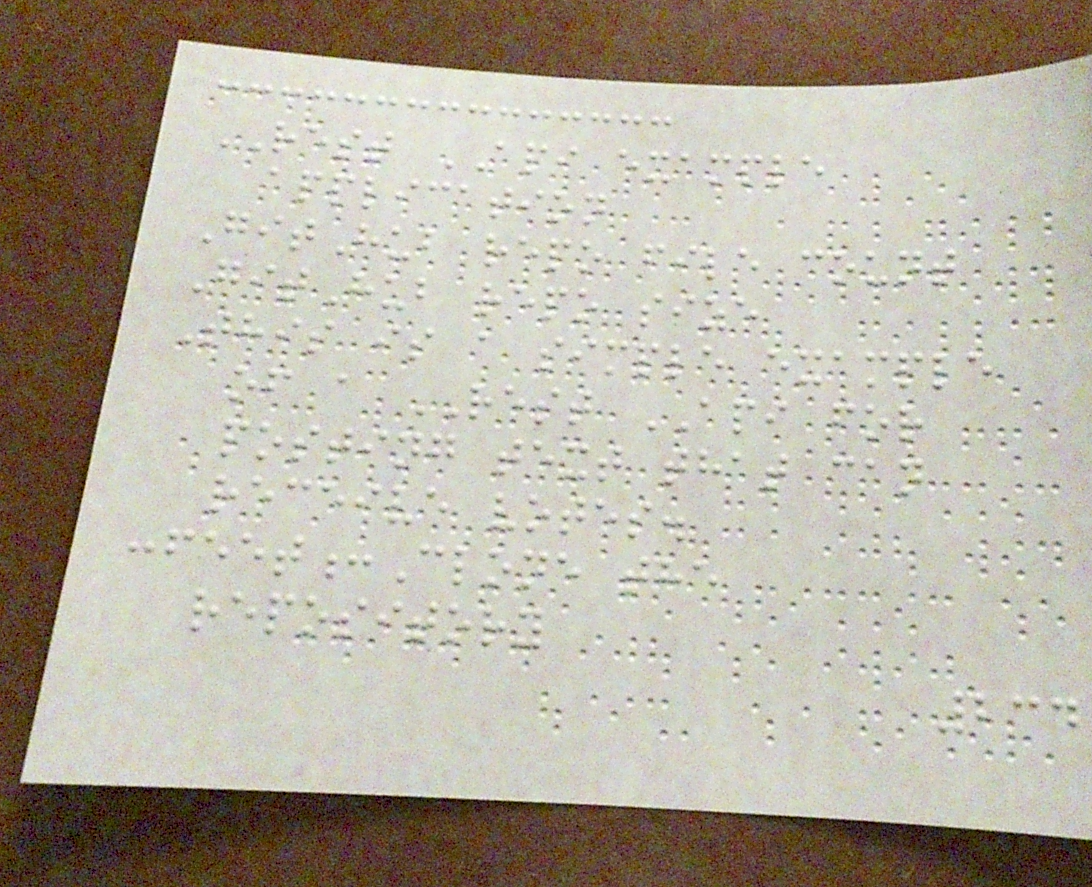REST API example
application
GitHub repo file count
GitHub repo size
This is a simple example
of a REST API for
posting text that can
receive votes.
:feet:Clone the
repository
234
